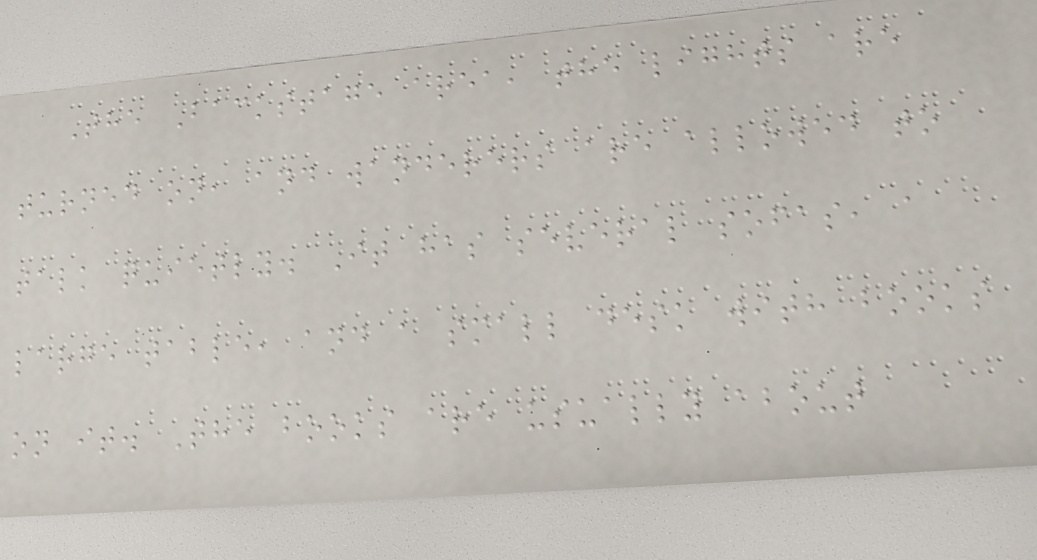The Backstage area, the lights are
turned on, and wanderers are allowed to
talk quietly. It has several sofas, a
large table, and a small desk with books
on it. The books are usually about
